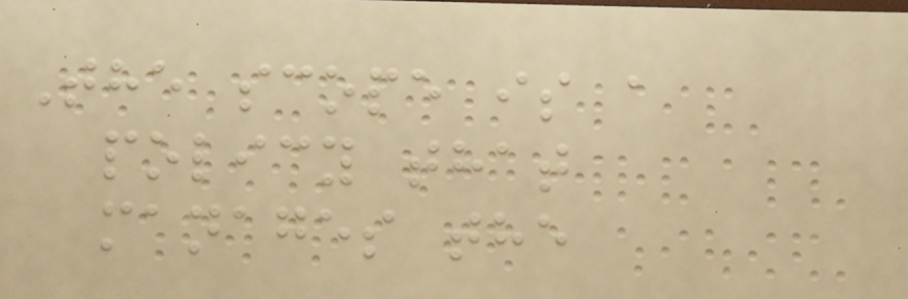The scope is a
policy that
manages the
